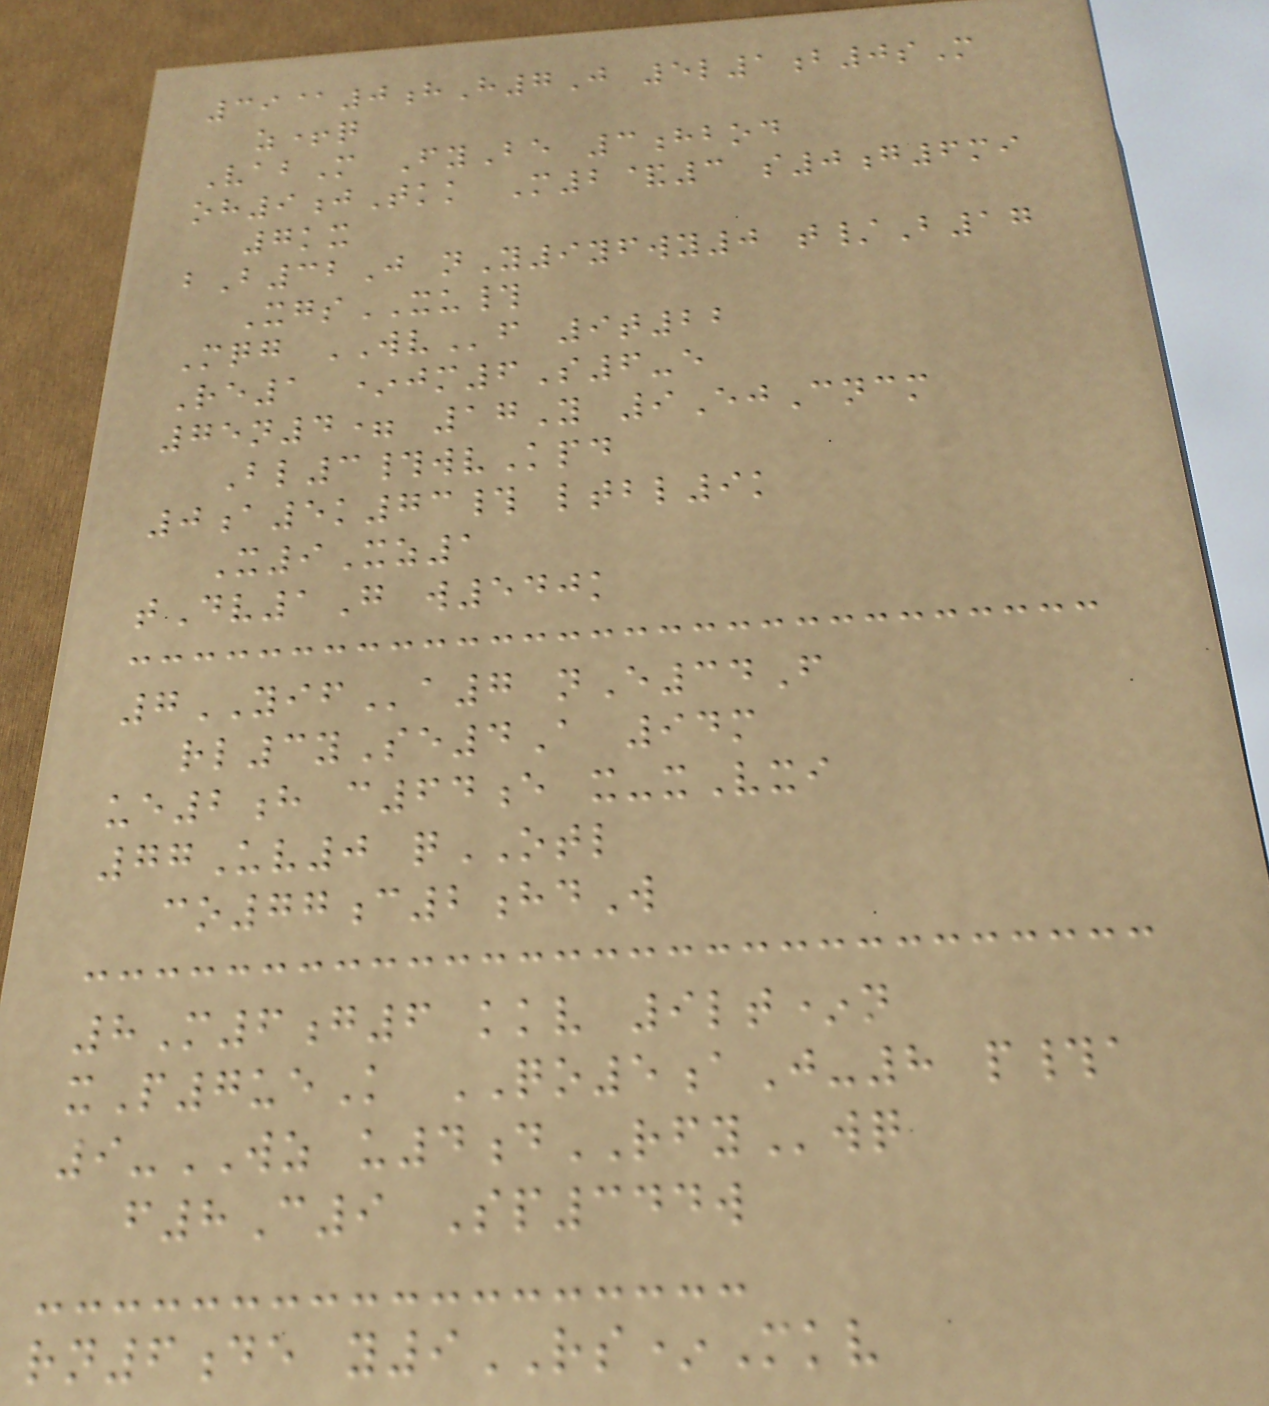39@0hH7J 5l1b0sM
z+q
VabM FyBe 3hbod
oh9jTkk M2&3 s0g6mi
7kx
bB32J nY9yfwy0 t/B17
XgsXU#
Mqg WVf 9t22
Re1 *jm6S6-e
75n4= 17Y 9EjCncm
Bl3#wvKpd
0a5k73# ltbl9k
X9Xz1
tDv1G w540k
7YIFa7 nE34F
rl3ySe4A 94m
ue2h c64e x-xVxi
77Uv0 qOTL
co77c2hdW
8M6g6 kkv 9lt*n
xP7ueK QO5aJ-8 p#a
9-WZ u4dRFYwq
f8C9 Sp344w
rn6de y9RS*Mkv
